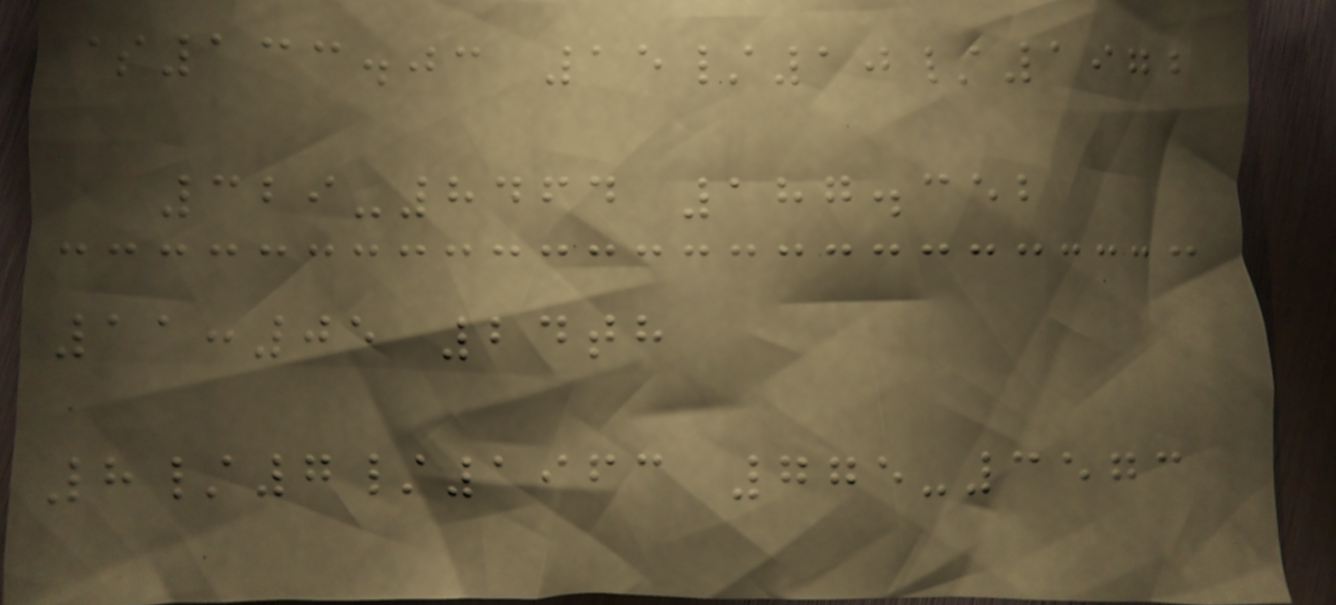$133.03 15/10/1972
329-8464 187.352
11:05 24th
8/7/1963 775-3573
